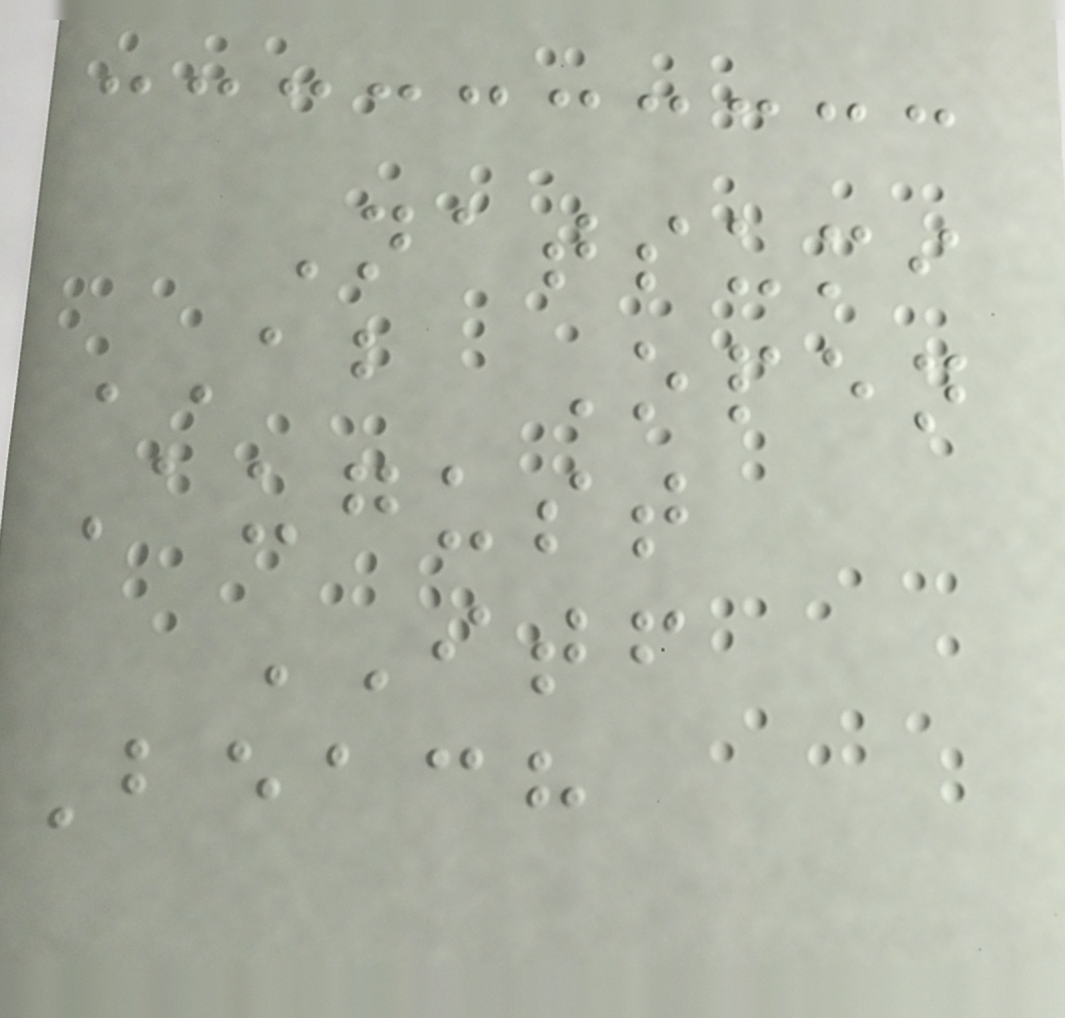Natsumi
AB Open
August
ITF
Beach
